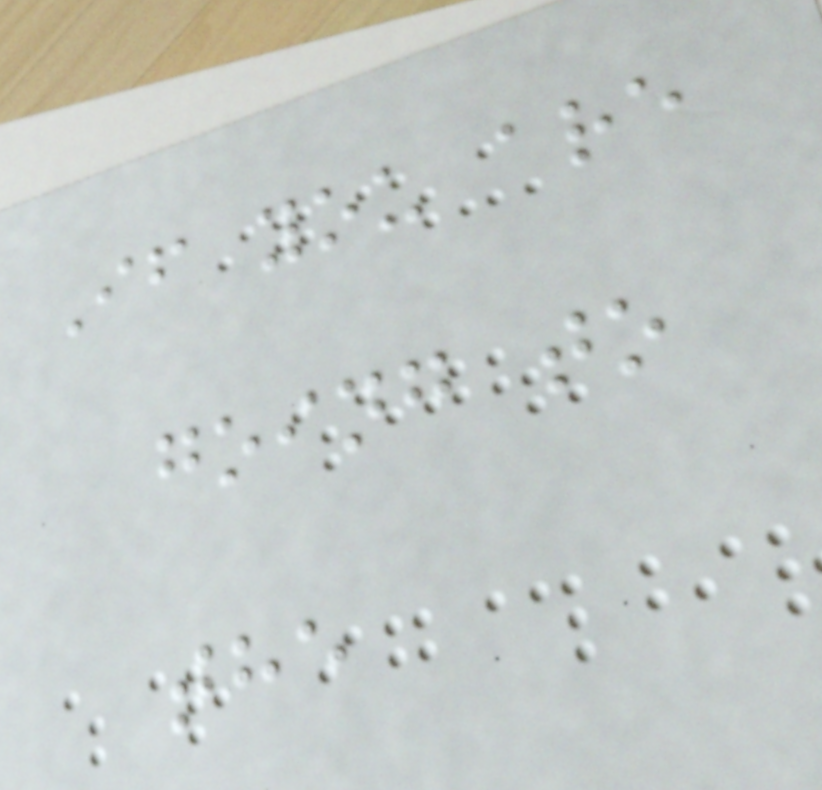If you are
going to
the
